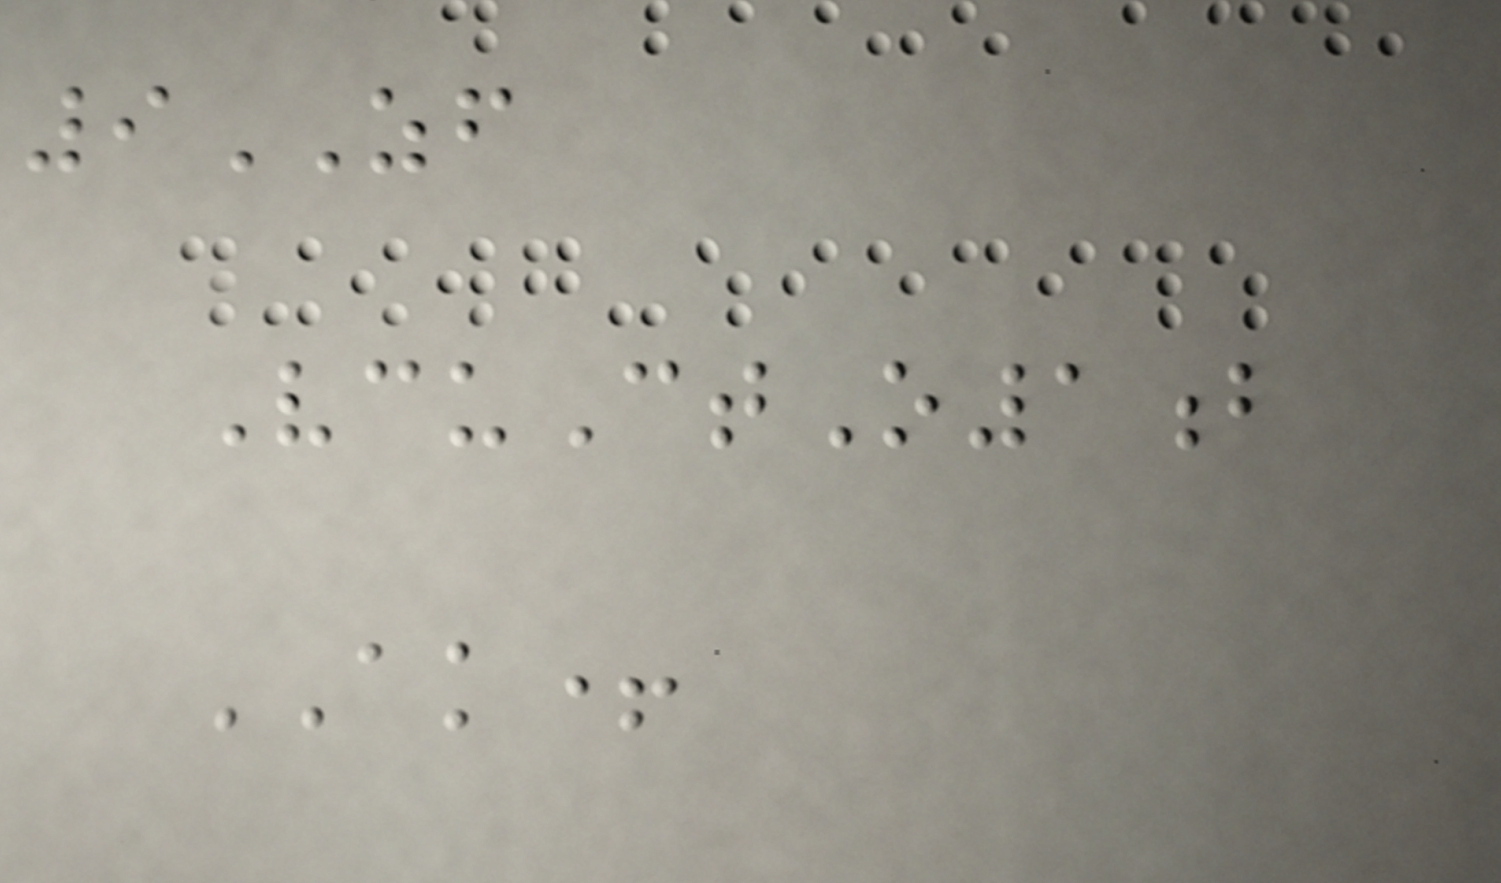9ZF
VcuCtO1b
AK+
